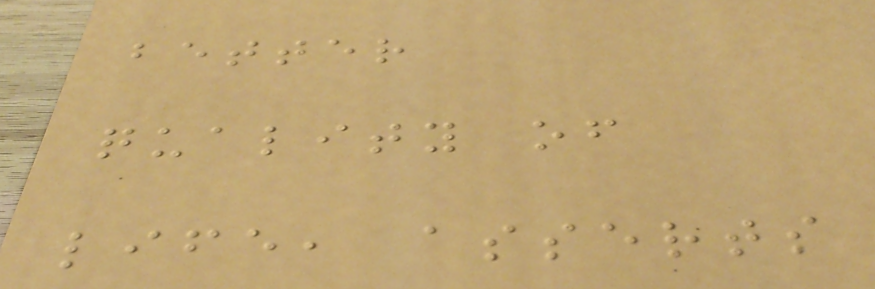better
quality of
life, asserts
